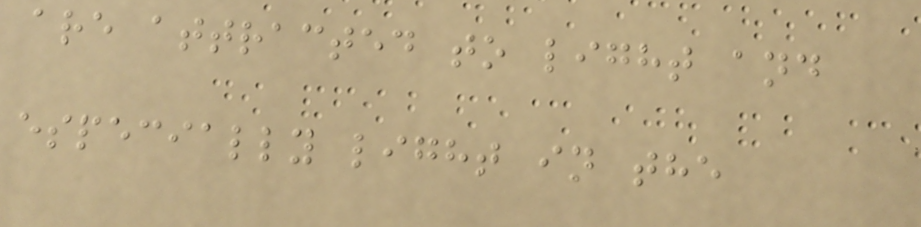are attracted to light and
especially light in the
